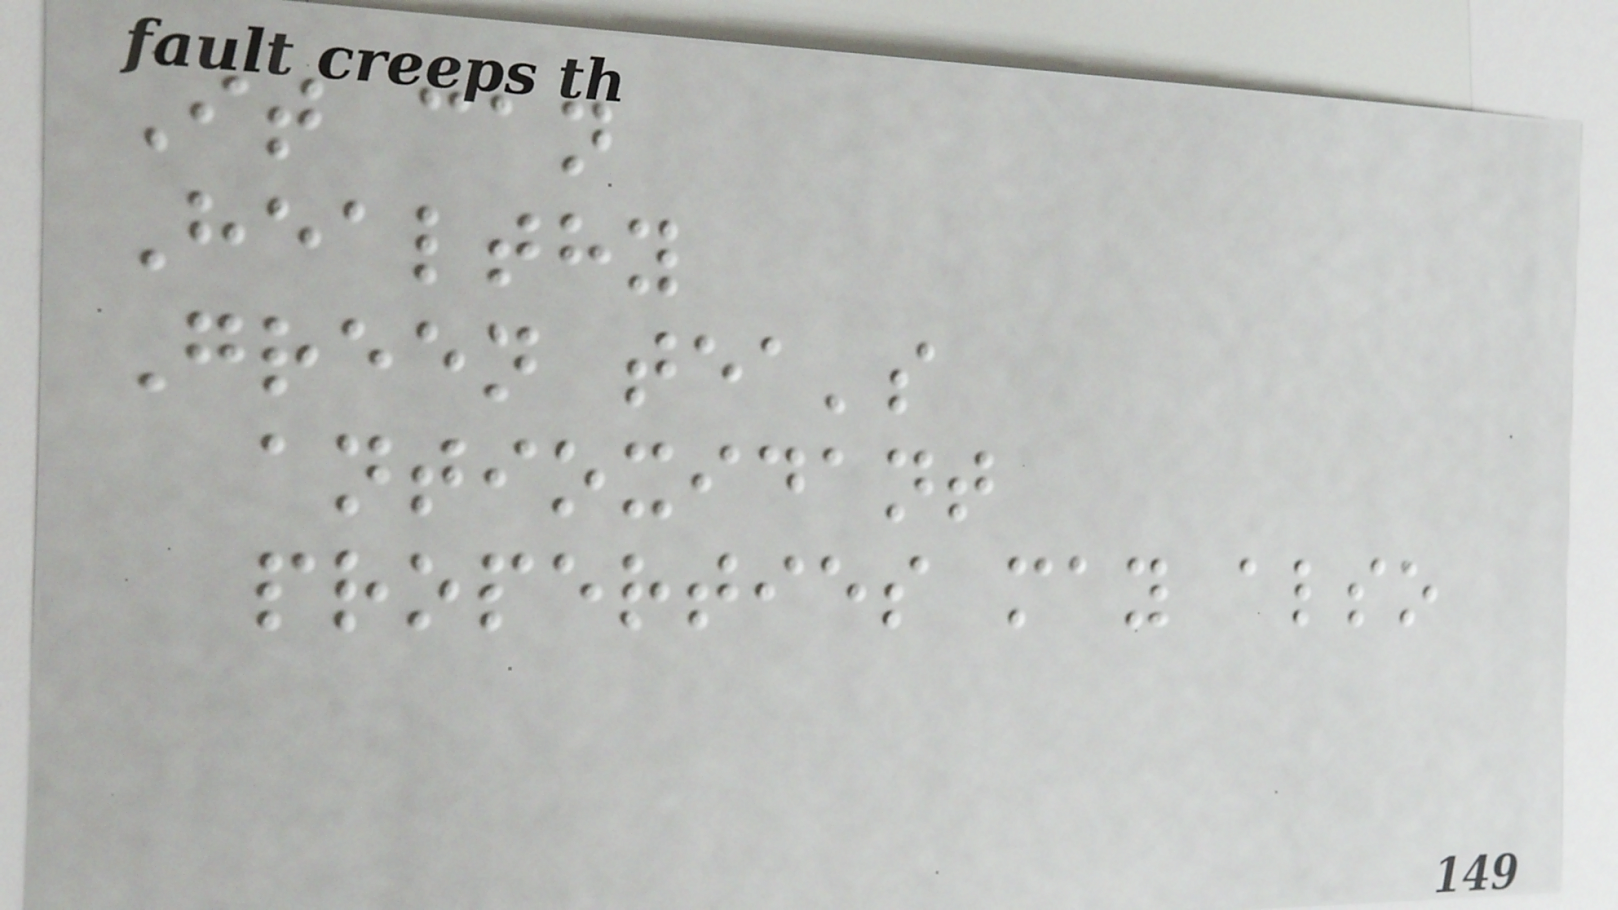It can
Healthy
Green tea's
antioxidant
properties may also
